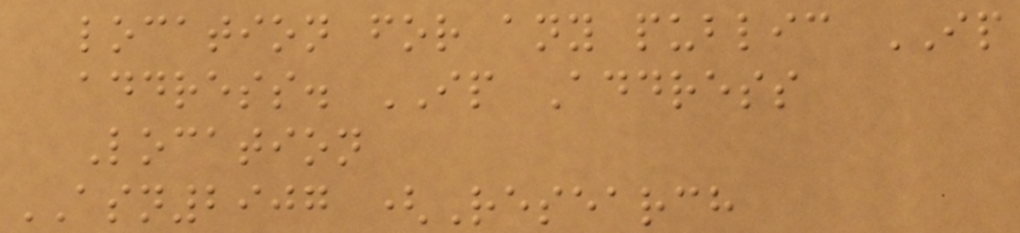location for any public IP
address. IP Address
Location
ASN2907 (Research
